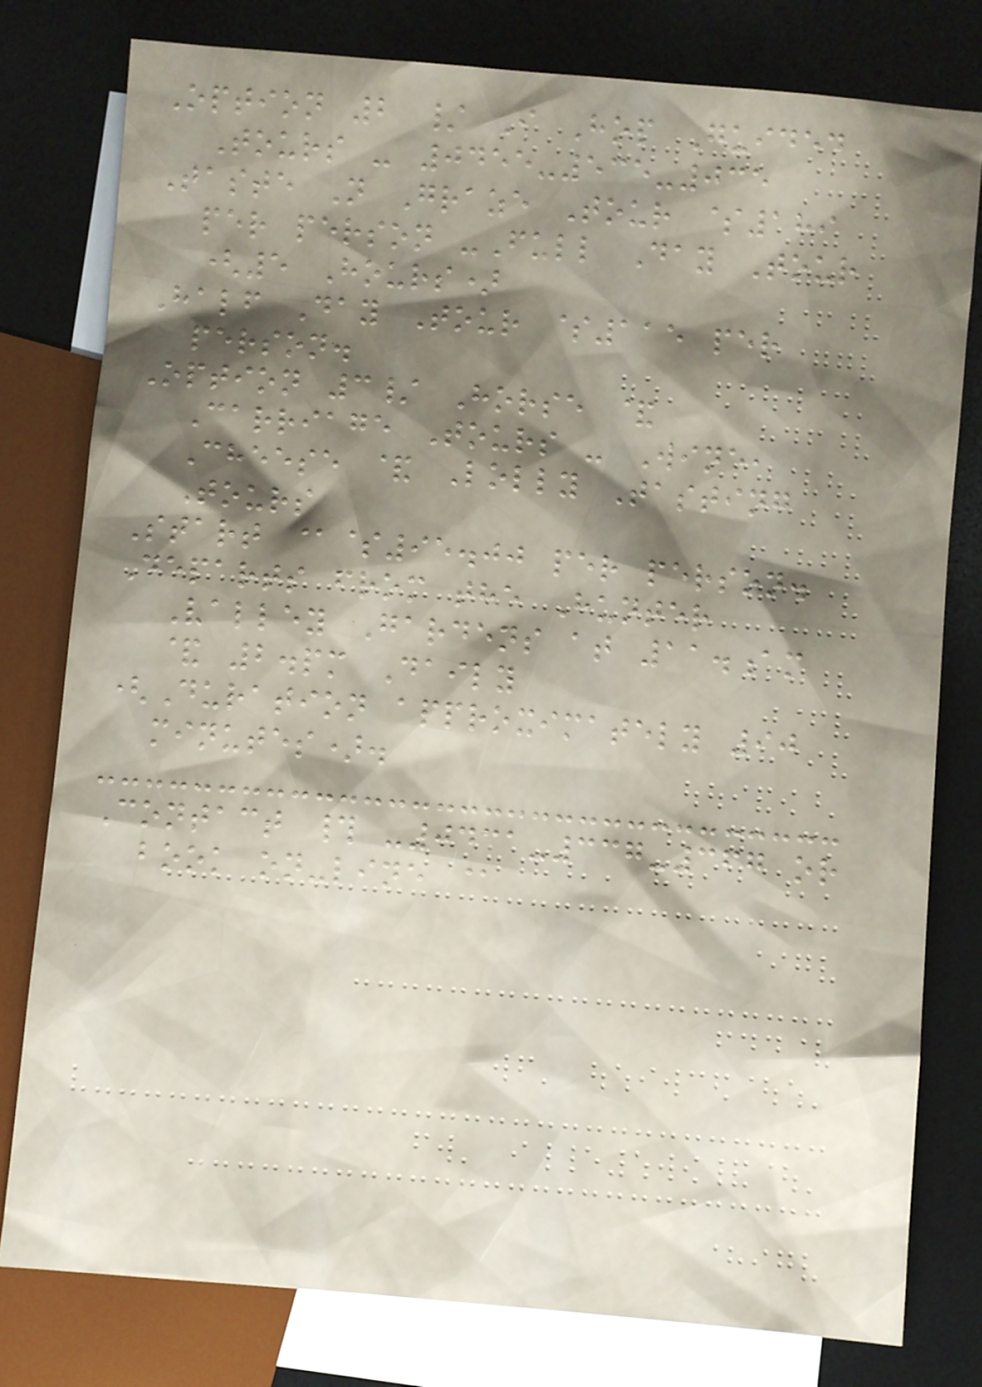Option 2 / I Hop Guided
Tours - 0455-535-035
Taste N Graze Tour $189
per person -Full Day Tour
(5 Hours)
Half Day Tour $115 per
person.
Option 3/ Horse &
Carriage Tours - Wine,
Cheese & Lolly Tasting
Tours
Start @$95.00 per person.
Departs from the Hunter
Valley Gardens at 11.am
& 2.pm Daily
(Duration approximately 90
minutes).
Contact # -0431-337-367 or
book on-line @
